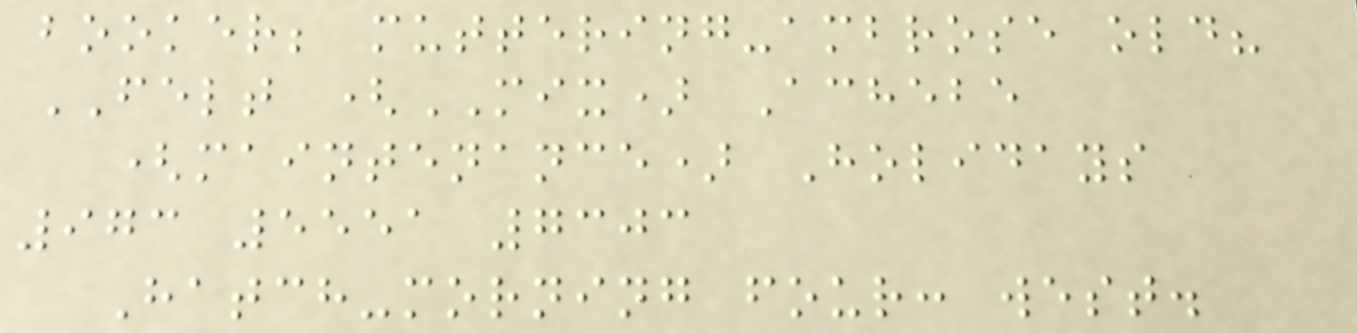booker; muttering-ambrose old?
FELT (MIX) Achebe
(maintenance) Holidays
973 5551 7303
Hatch-morning four: west.
